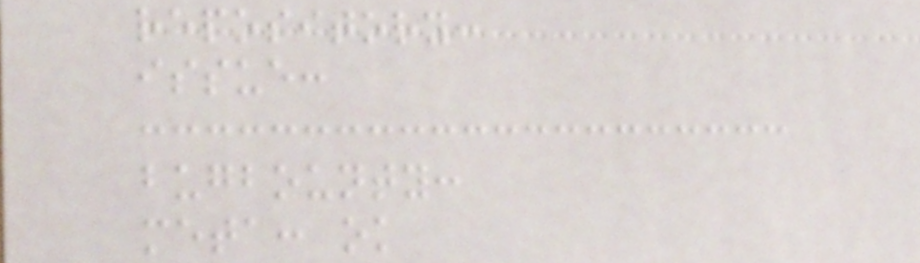repository:
issue:
bugbounty:
meta: ok
